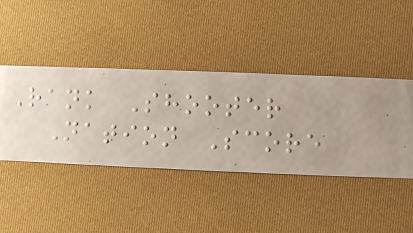Rank Shooter
Nation Score
